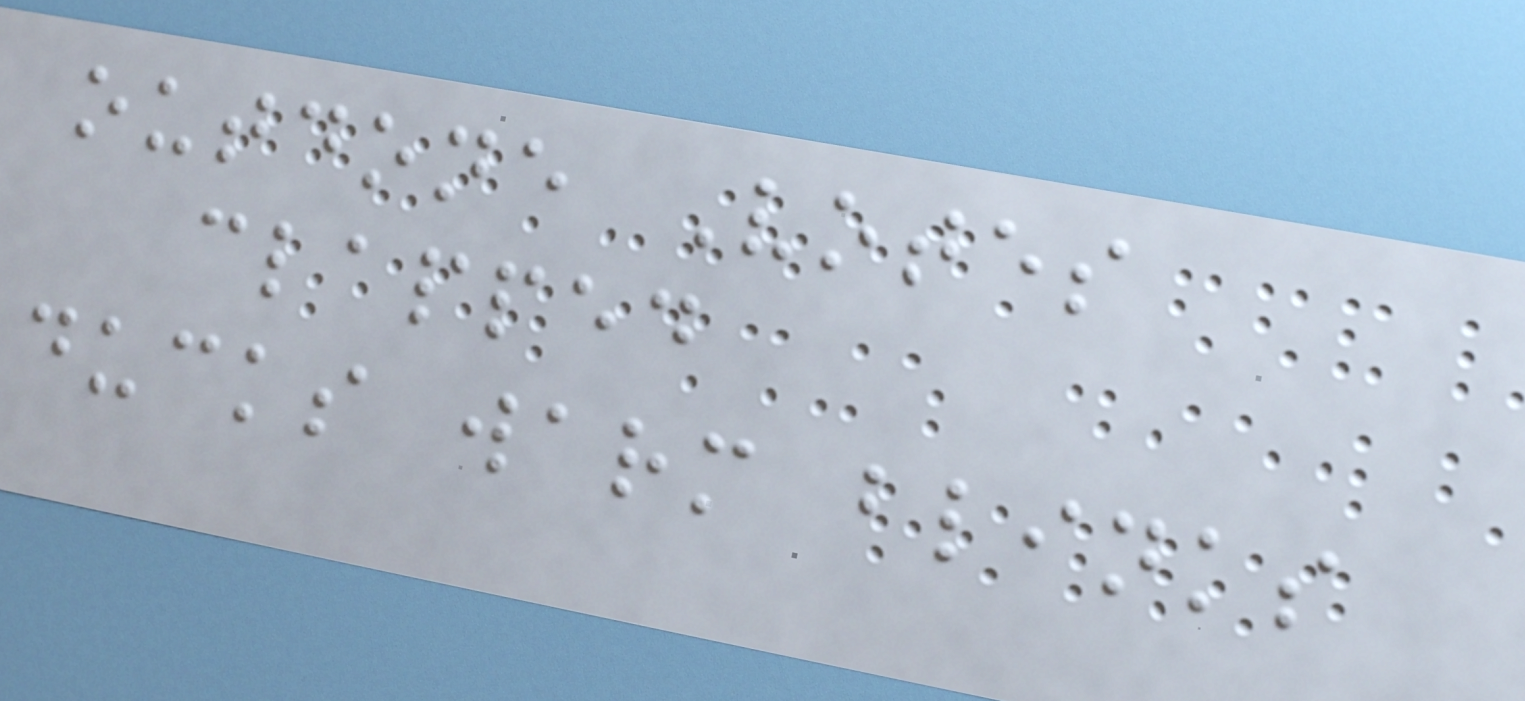outdone Votes
clapped
ducks warm blinks
